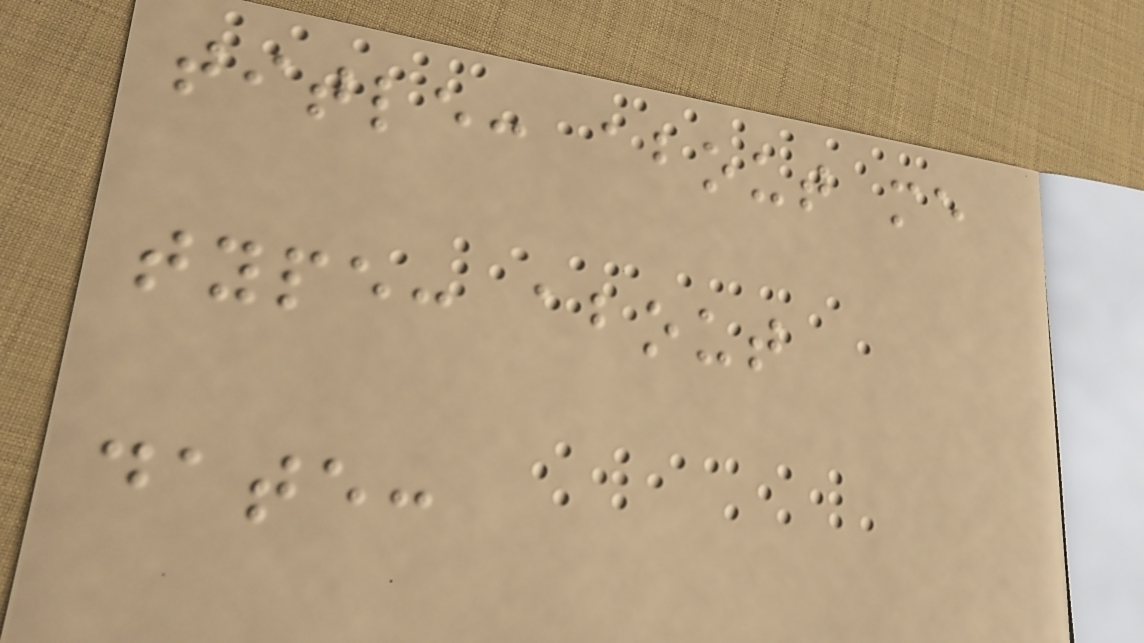title: about me
type: about
date:
